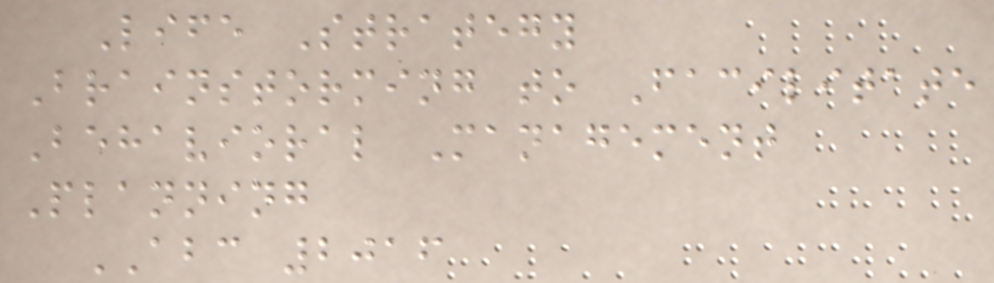Life Strategy
Brainstorming to Facilitate
Behavioral Management
Planning
ABC 2016
